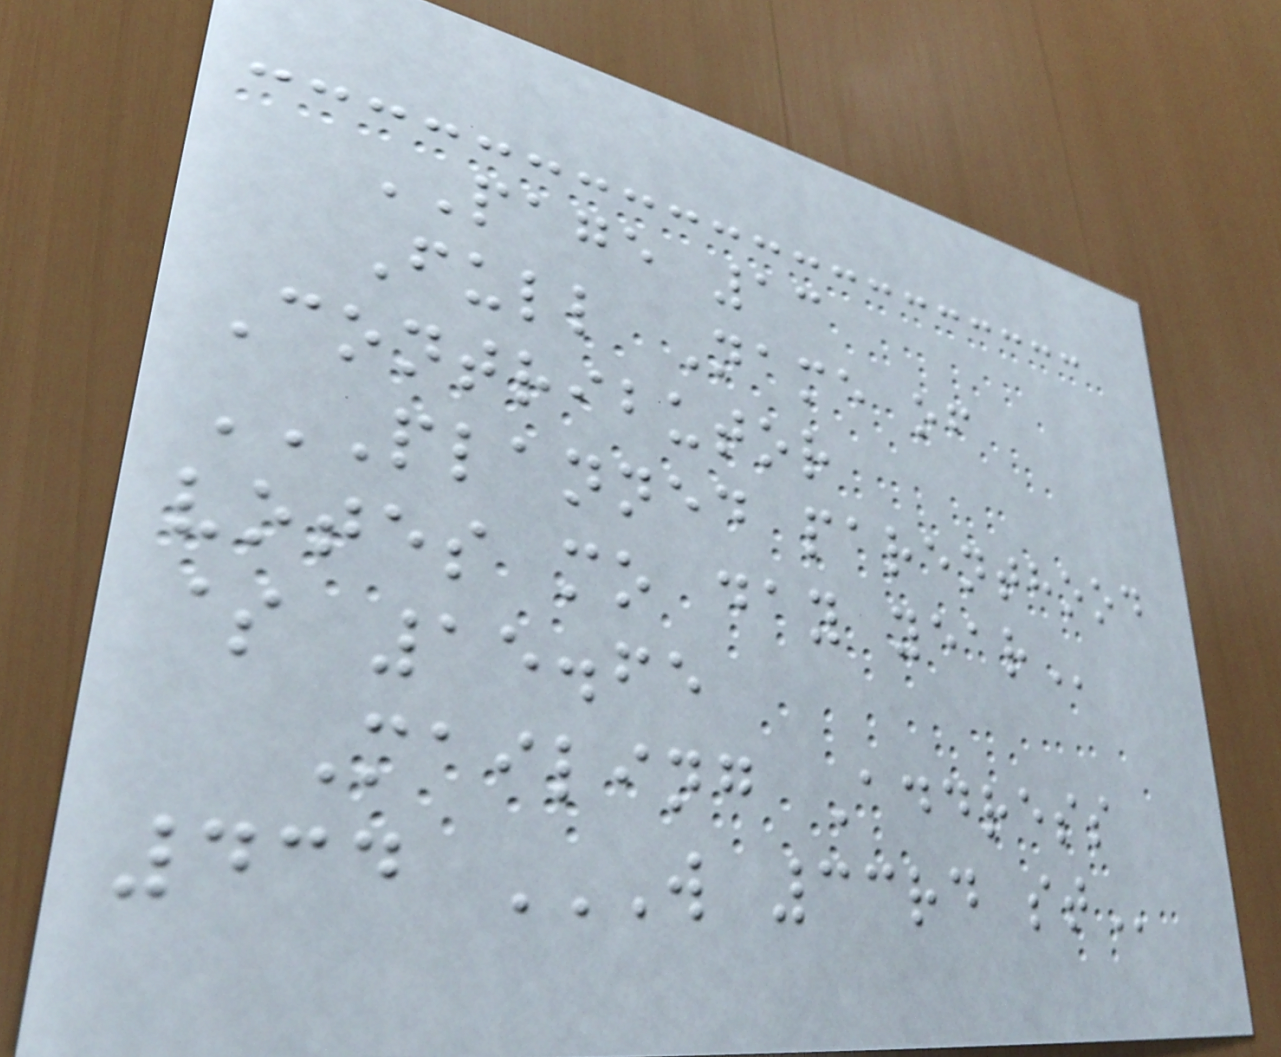PAGE 13
Full Name of
Contributor
PLANNED PARENTHOOD
VOTES MO DAY YEAR
$ 15.65
Mailing Address
434 W 33RD ST
